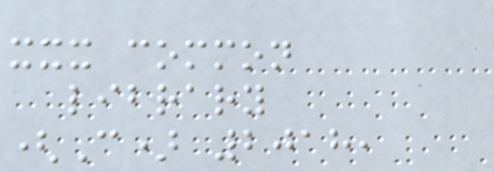xxx common
library
(C) 2018,
